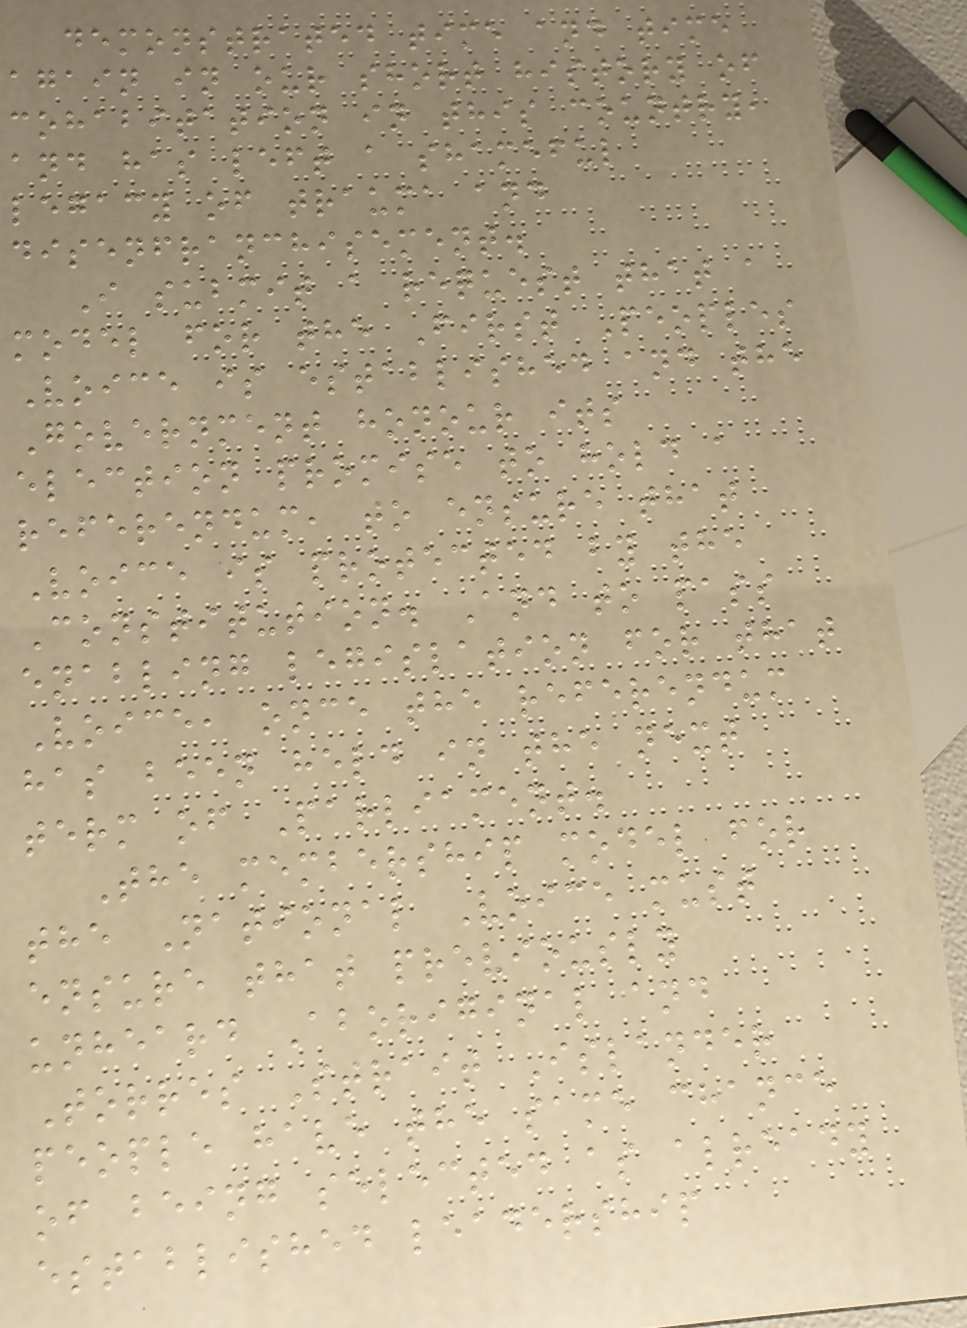demonstrated time and time
again in our short history of
cohabitation in this country,
and has left a shameful
legacy of trauma and
disenfranchisement.
I submit a request that a
model for the First Peoples
Voice is established and the
Government honour its
election promise to hold a
referendum, to ensure that
Voice is protected by the
Constitution. And to pass
enabling legislation for that
Voice, once the referendum
has been held in the next
term of Parliament.
The membership model for
the National Voice must
ensure that previously
unheard Aboriginal and
Torres Strait Islander
people have the same chance
of being selected as already
established leadership
